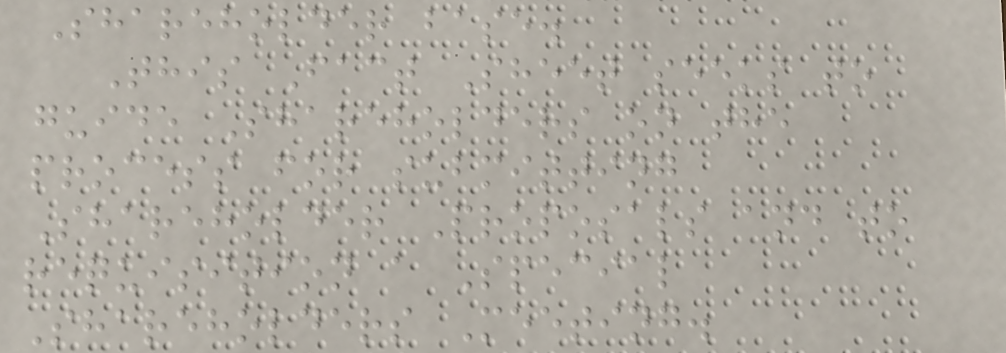Shareholder base.
This Fact Sheet seeks to
guide Shareholders on the
process for submitting
Shareholder Proposals and to
requisition a Special
Shareholders Meeting.
